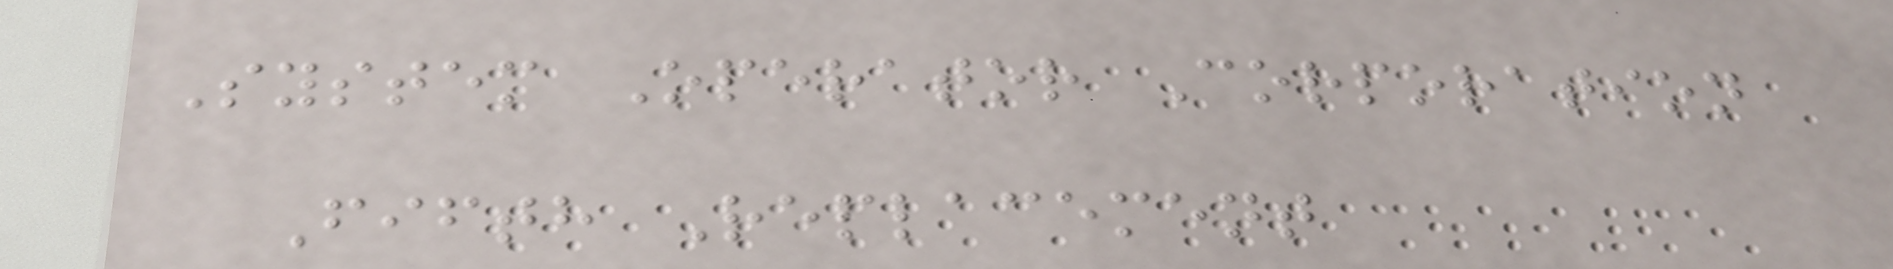System Operator Corporation
Fifth Replacement
